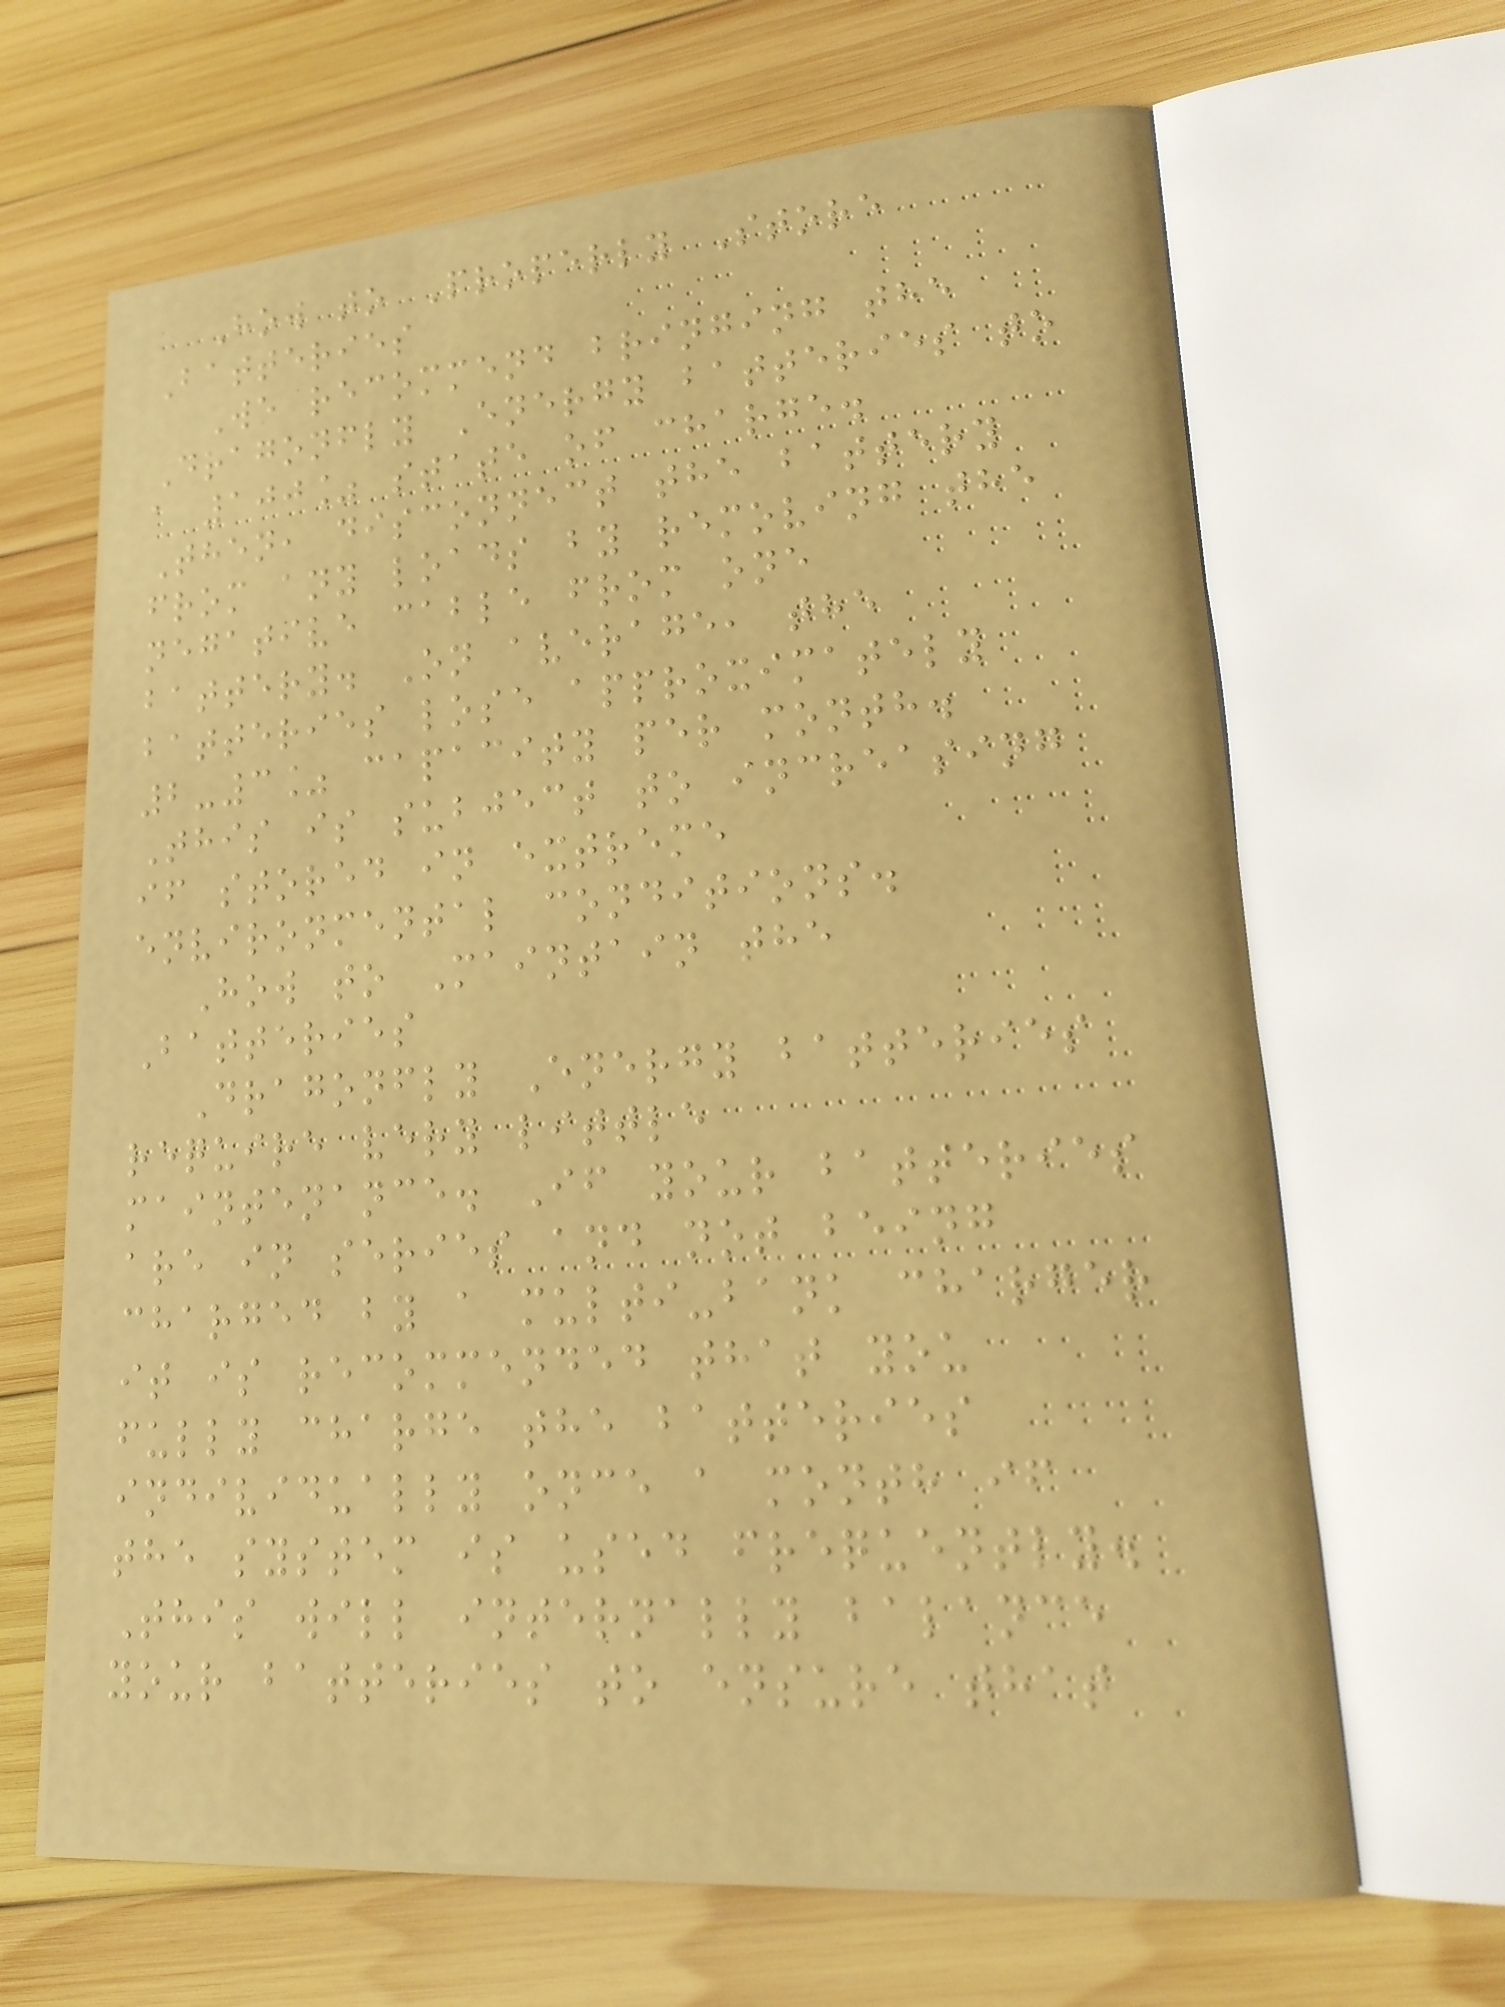How to Properly Store
Batteries
We recommend bringing the
Dragonfly Energy batteries to
a 100% state of charge.
Then, disconnect the battery
from any loads by removing the
negative cable from one
battery. On average, the
batteries lose approximately
2-3% capacity per month.
This is subject to increasing
if stored in extreme
environmental conditions.
How to Maintain the
Batteries
Dragonfly Energy batteries
require very little
maintenance. If your batteries
are in series and not being
charged by a multi-bank charger
it is recommended that you
fully charge the batteries
individually once a month if
the system is used frequently.
This will internally balance
your batteries to ensure that
